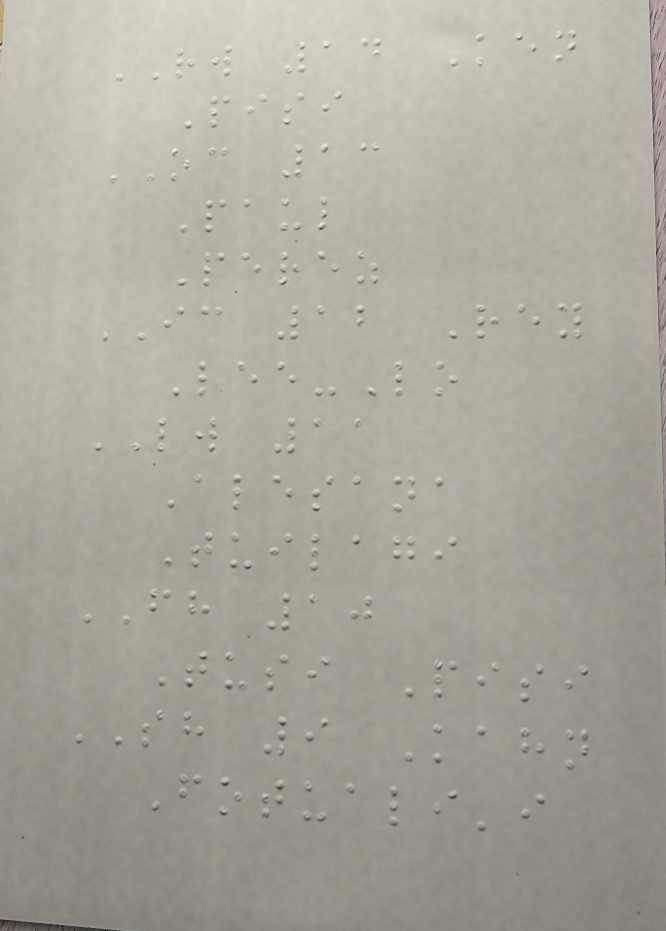RW 14 Ken
Pisi
OC 13
Paul
Perez
IC 12 Rey
Lee-Lo
LW 11
Alesana
Tuilagi
FH 10
Tusi Pisi
SH 9 Kahn
Fotuali'i
